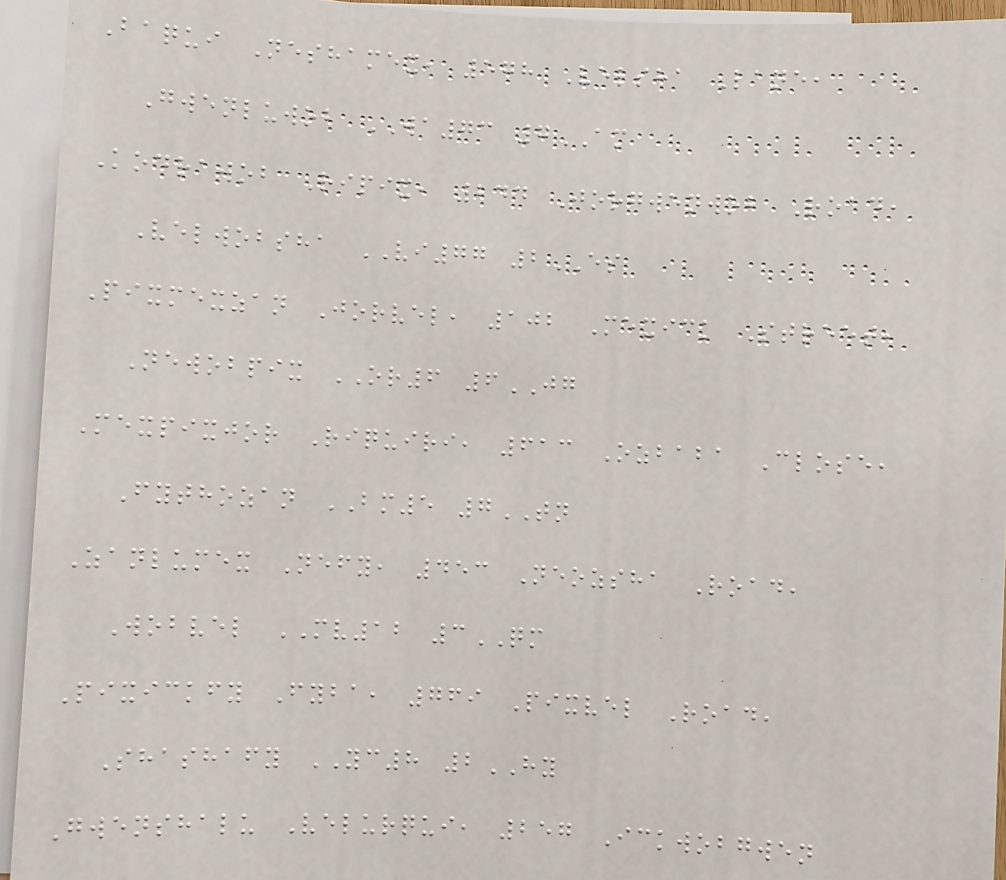Baqui Neshamex, 578 Velsha Lane,
Gwenluwob WA73 7AM
Kodrawob Ripix, 244 Jorgwenwob Road,
Velwobsha VI77 2ES
Pixmexzan Jorvel, 102 Mexick Street,
Newobpix OR6 6JG
Mexpixjor Riquiri, 613 Ozbaba Close,
Fythozan BM5 7TN
Zanlumex Nefy, 453 Neozsha Road,
Wobvel MV12 3QM
Pixickfy Fyba, 769 Pixvel Road,
Shashafy YC8 2HY
Gwenshalu Velurqui, 257 Ickwobgwen
